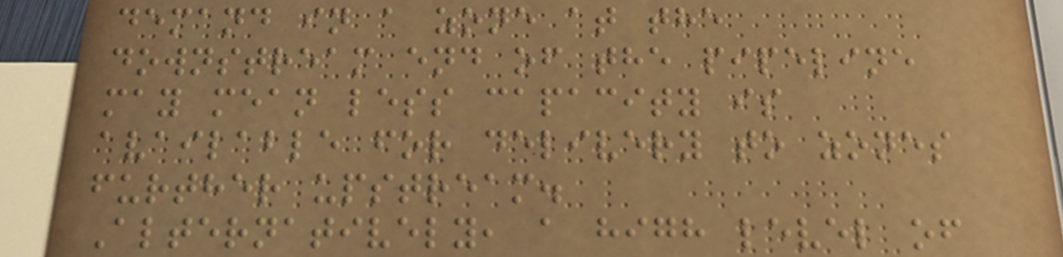demand in a zone at the
downstream end of the pipeline
may mean less capacity is
available for delivery to zones
further upstream.
Alternatively, a high level of
